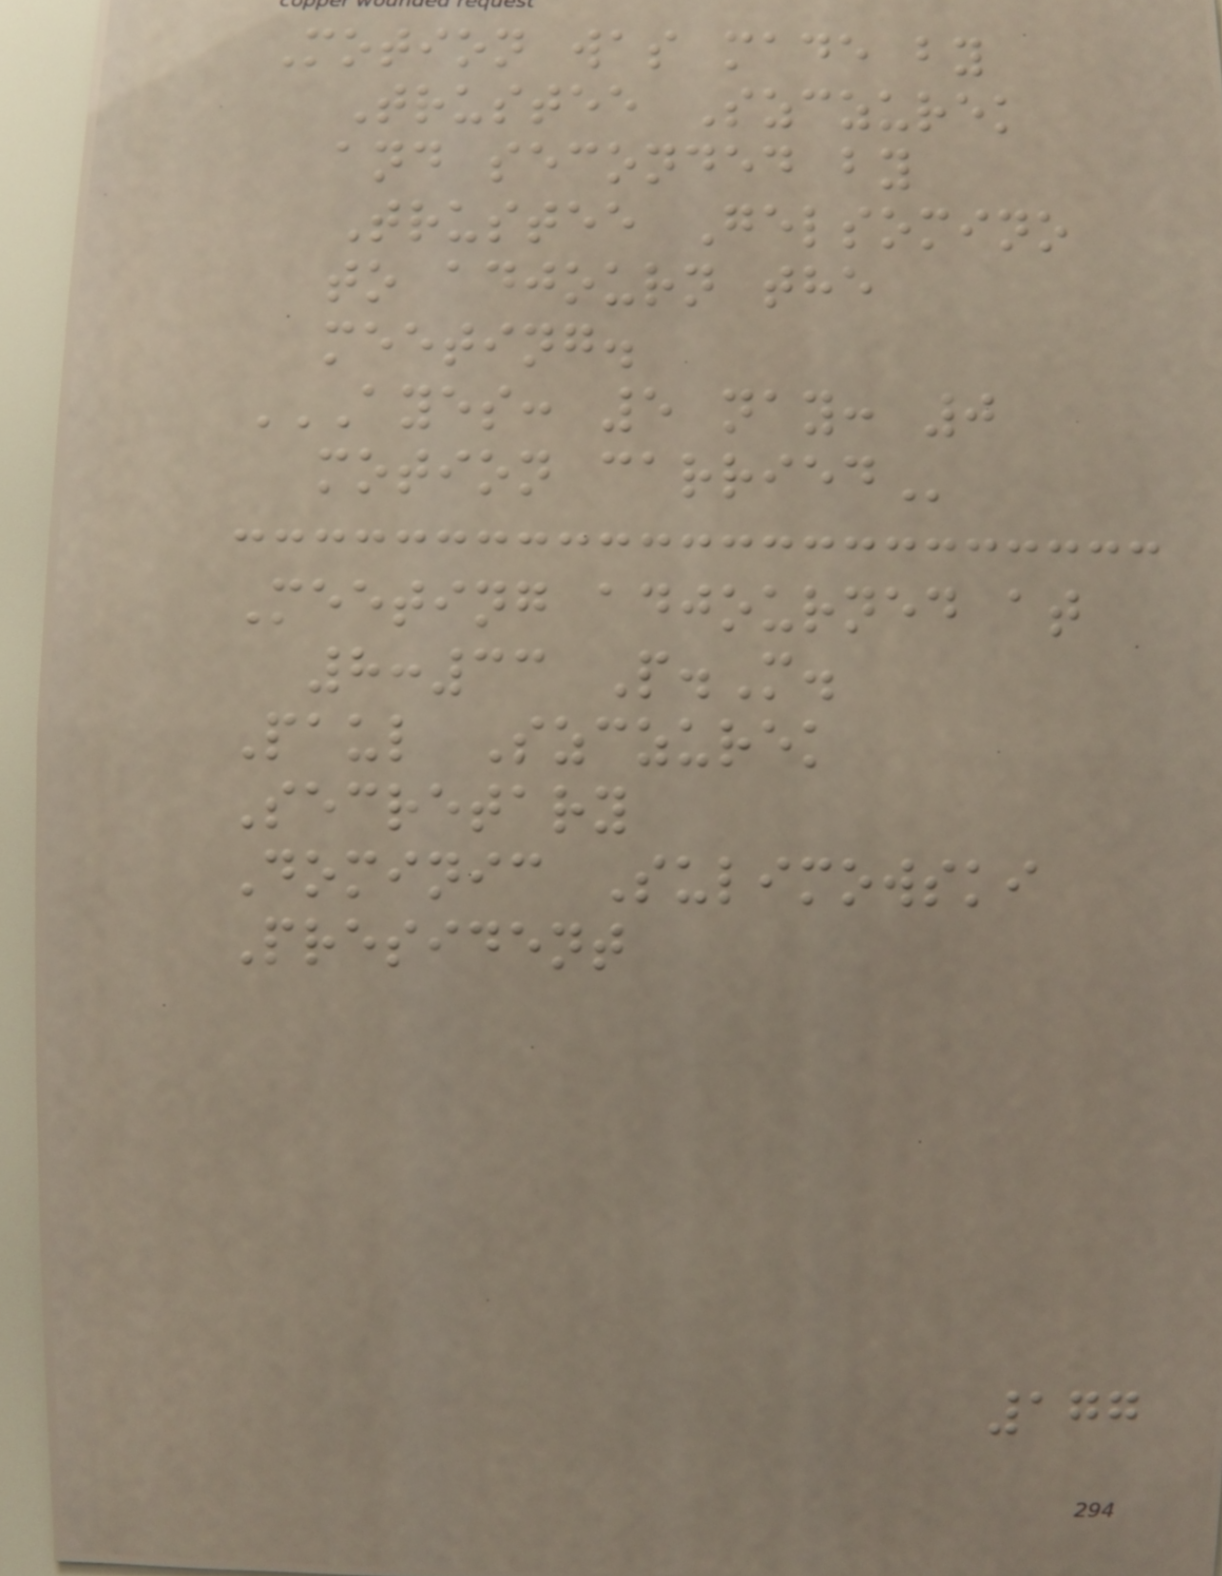Motion was made by
Trustee Szczurek
and seconded by
Trustee Gelsomino
to adjourn the
meeting.
AYES: 5 NAY: 0
MOTION CARRIED
Meeting adjourned at
8:33 P.M.
Paul Szczurek
Secretary
Dominic Sulimowski
President
177
